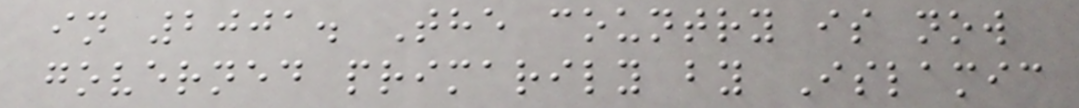in 2001. The country is now
governed primarily by Islamic
